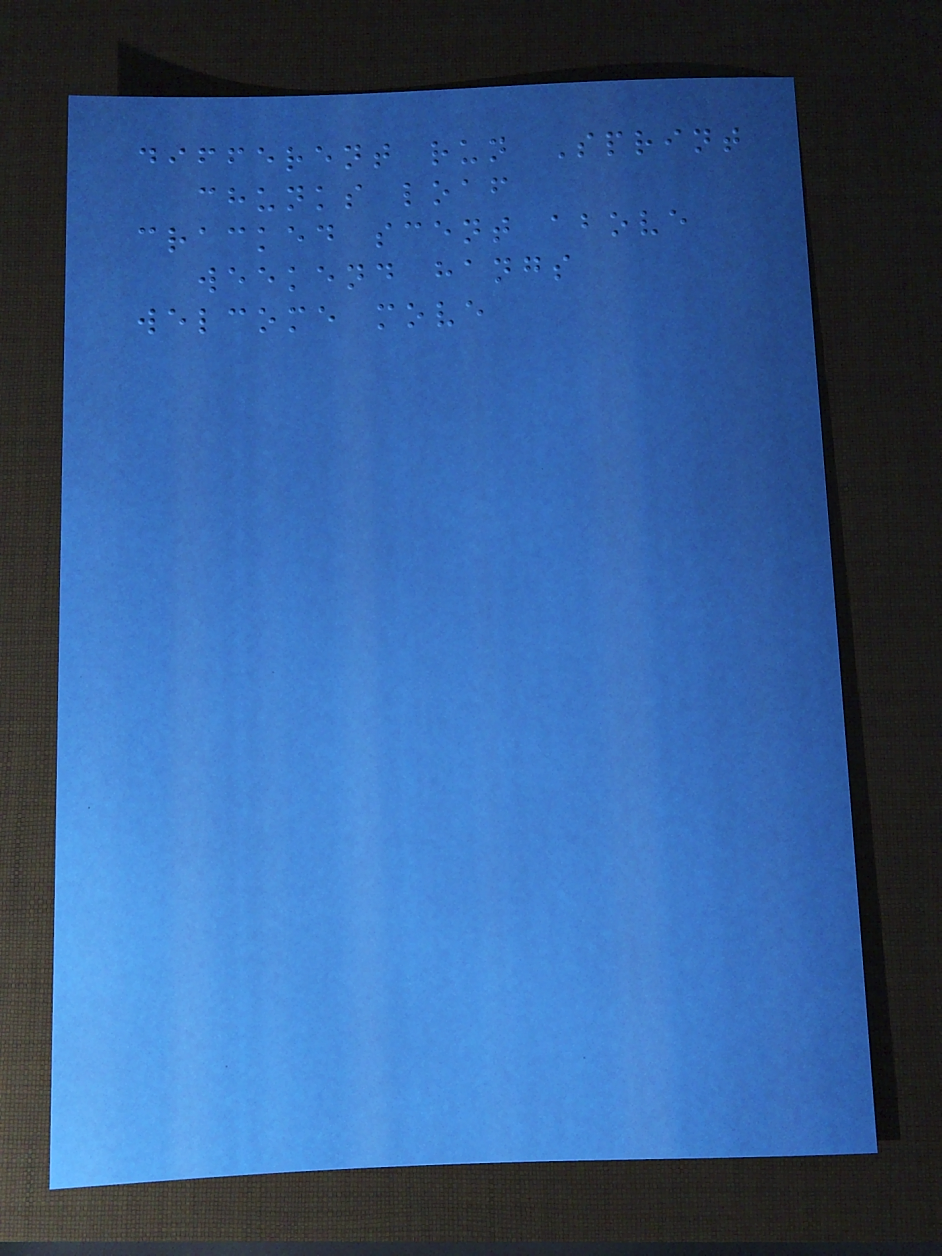different run Sprint
chunks loaf
cracked scent above
weekend hangs
welcome move
